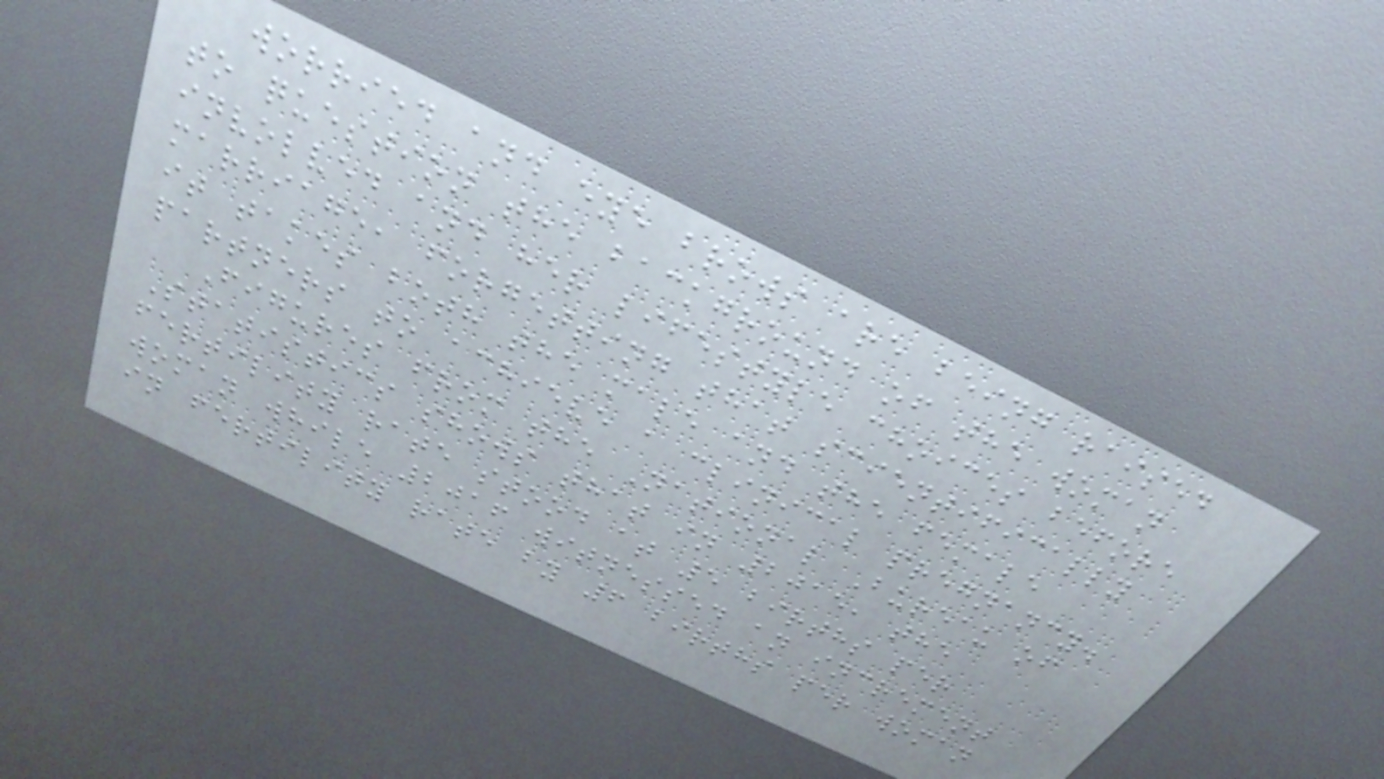worried and eye brows are being raised
to question the background of the woman
involved and her lifestyle choices before
marriage, forgetting that scientifically
it takes both the male and the female
partners to achieve a clinical pregnancy.
Figures from the National Bureau of
Statistics shows that in 2015, the
fertility rate stood at 5 births per
woman while 2016 witnessed an increment
in fertility rate by 6 births per woman
